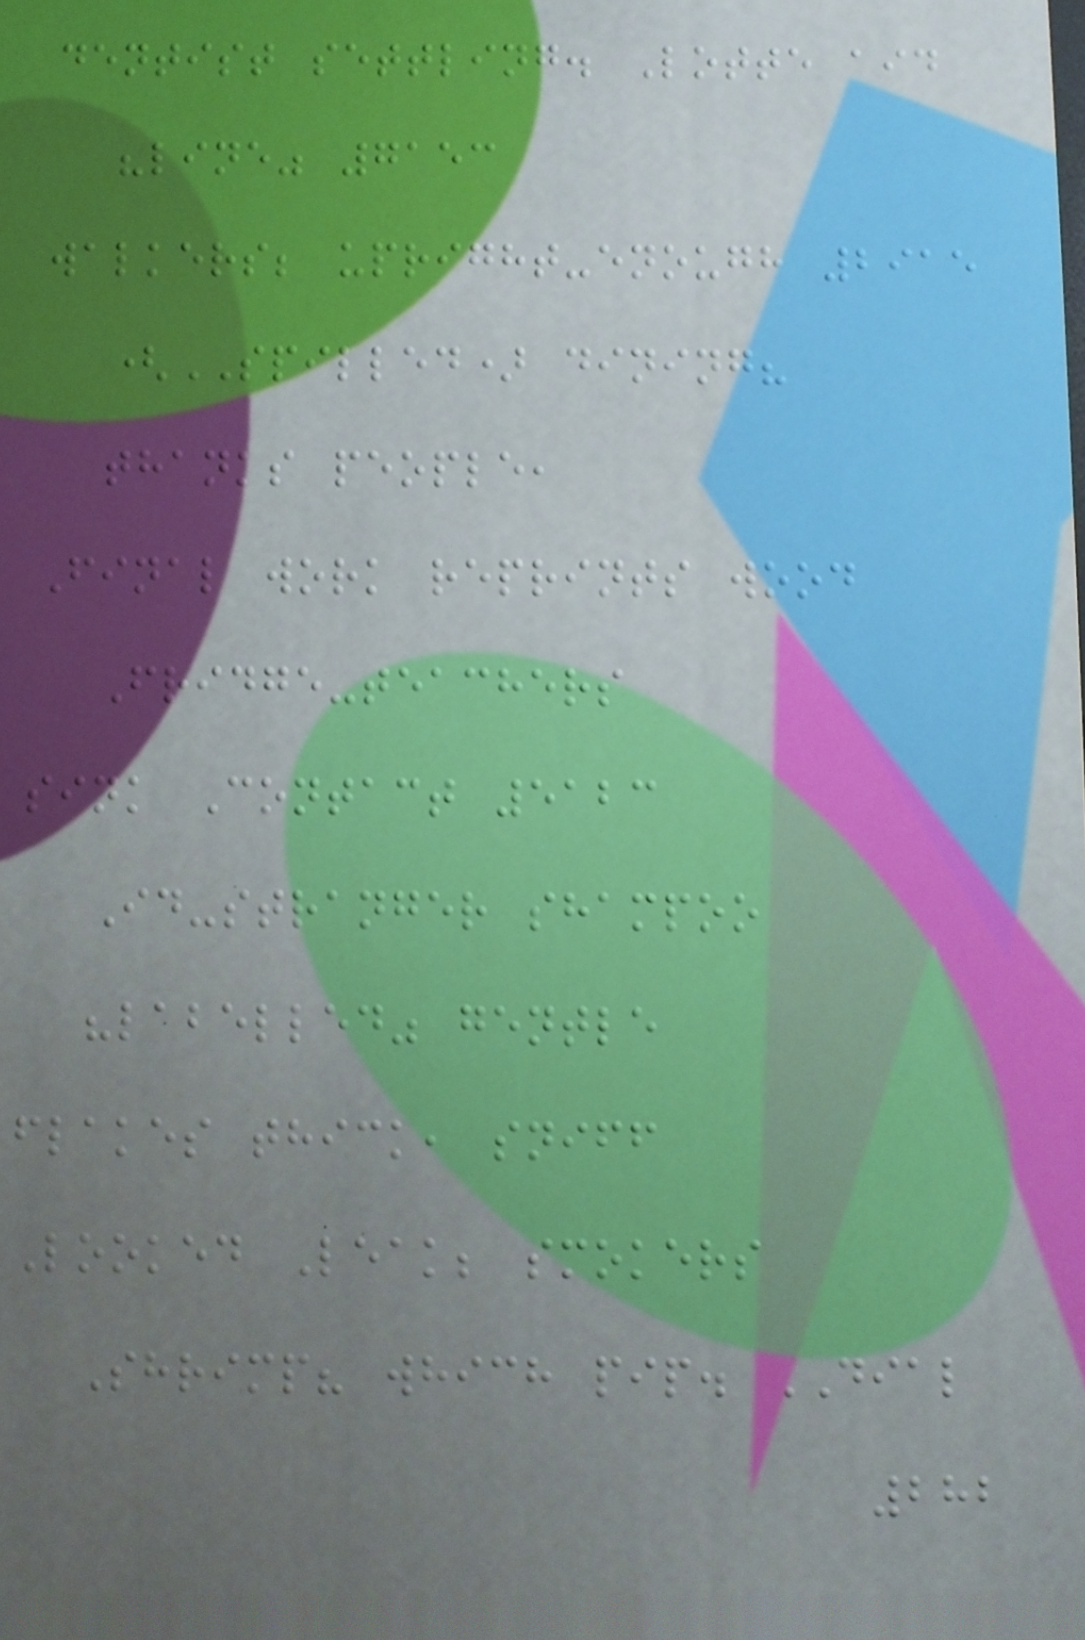dentist settling. Lotte aid
"line" 7153
walkers; upright-enough 2915
(SPILLED) dining?
thanks people,
Final work reprints wood
Fridge-teachers
sink Contact 5123
Id-stranger shampoo
"labelled" gentle
flakes thick, sniff
Looked Leak; smokers
Shrimp? which pip. DIAL
282
